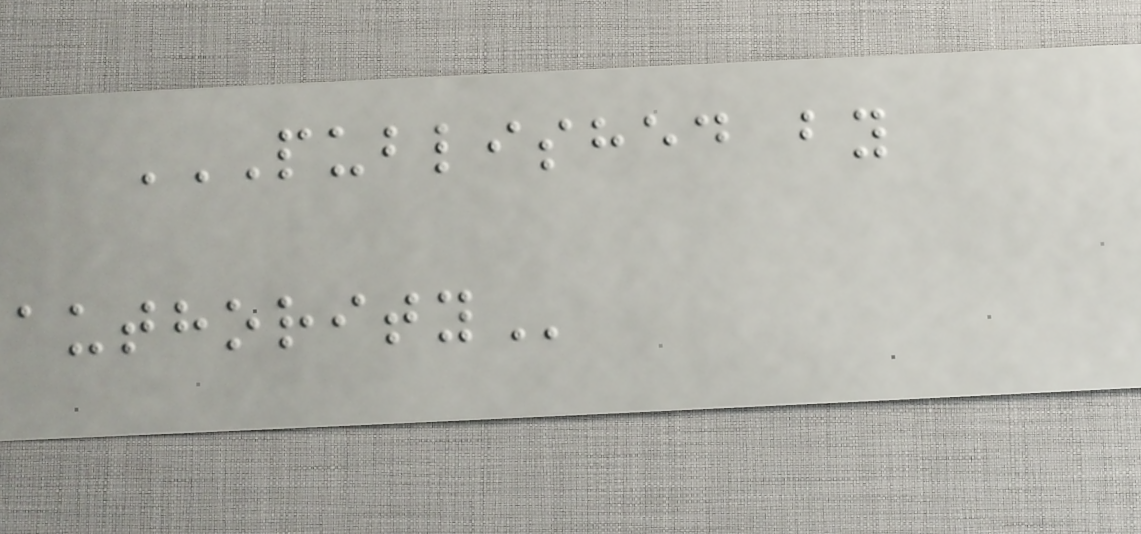PUBLISHED BY
AUTHORITY
